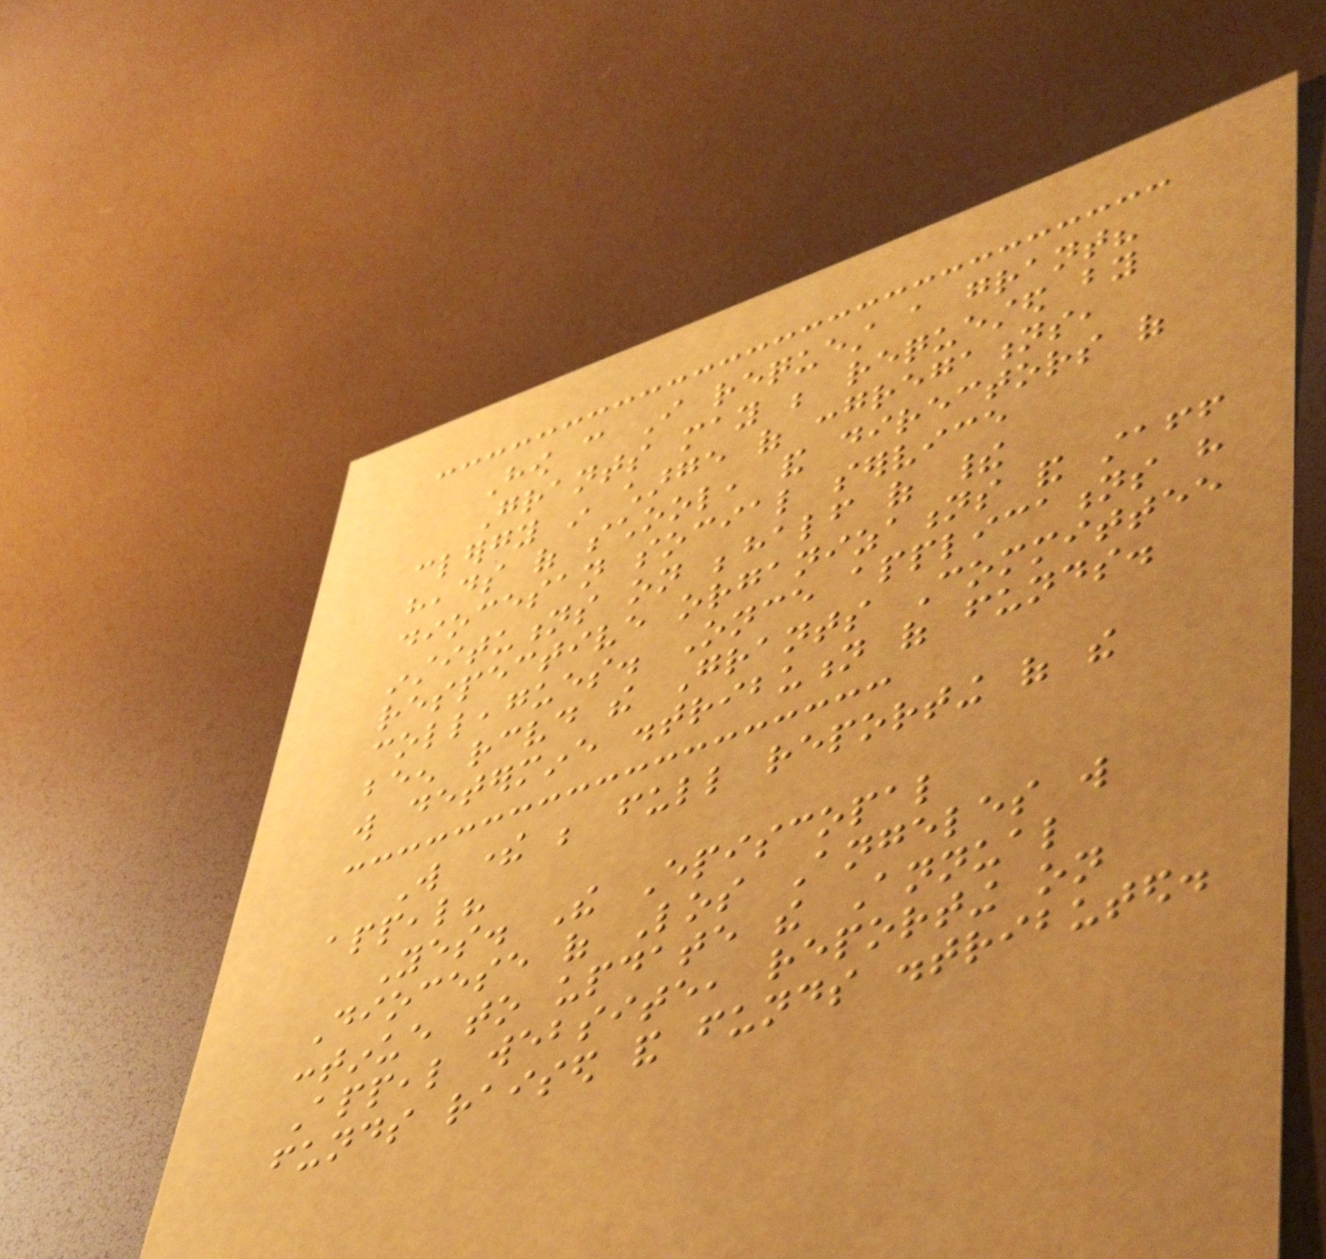How can I request a grant?
Grants may be requested by
clergy in charge of congregations,
heads of school, and directors of
diocesan social service
institutions on behalf of their
respective organizations and staff
colleagues. Once applications have
been received the Grants Committee
will determine distribution of funds.
Will there be full reporting of the
appeal?
Yes. The Episcopal
Diocese of Los Angeles will
continue to update the Annual
Appeal website, reporting on
funds raised and funds distributed.
